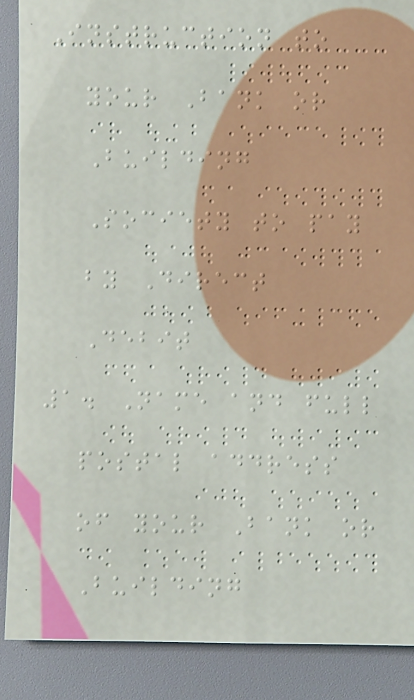Instruction to
your Bank or
Building
Society to pay
by Direct
Debit
1. Name and full
postal address
of your Bank or
Building
